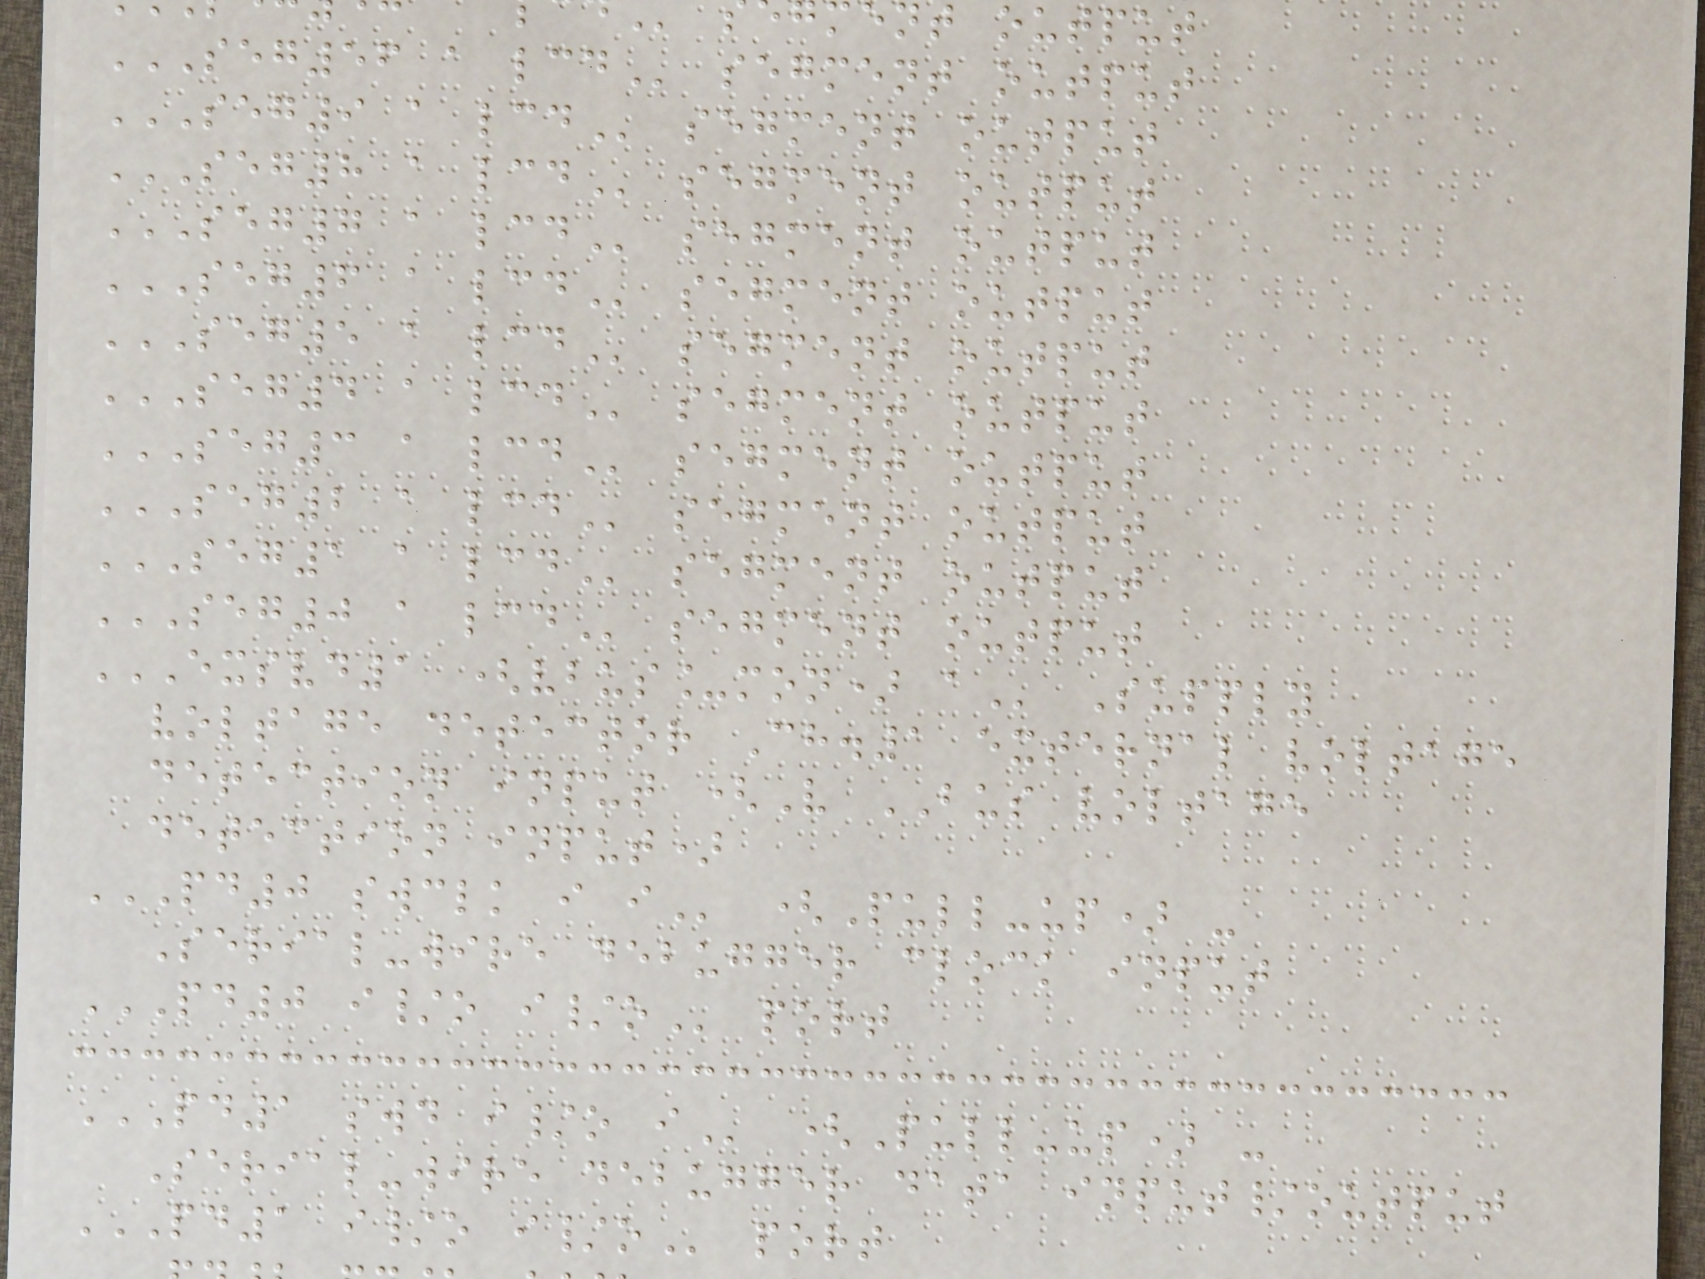ent output
SEG56 A LCD segment output
SEG9 A LCD segment output
SEG8 A LCD segment output
SEG7 A LCD segment output
SEG6 A LCD segment output
SEG5 A LCD segment output
SEG4 A LCD segment output
SEG3 A LCD segment output
SEG2 A LCD segment output
SEG1 A LCD segment output
SEG0 A LCD segment output
EXSVD1 (VBUS_MON) A Supply
voltage detector Ch.1 external voltage
detection input (V BUS voltage
detection input)
PD0 SWCLK I I (Pull-up) -
Serial-wire debugger clock input
PD0 I/O I/O port
PD1 SWD I/O I (Pull-up) -
Serial-wire debugger data input/output
PD1 I/O I/O port
